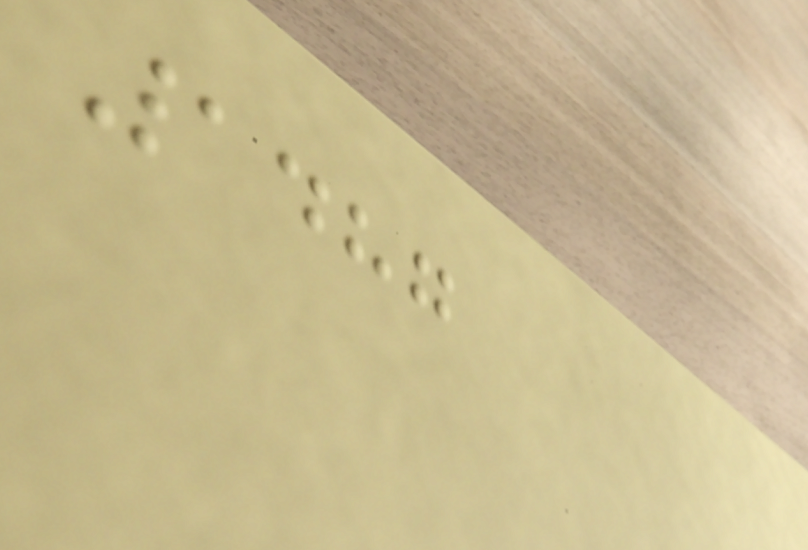1487
